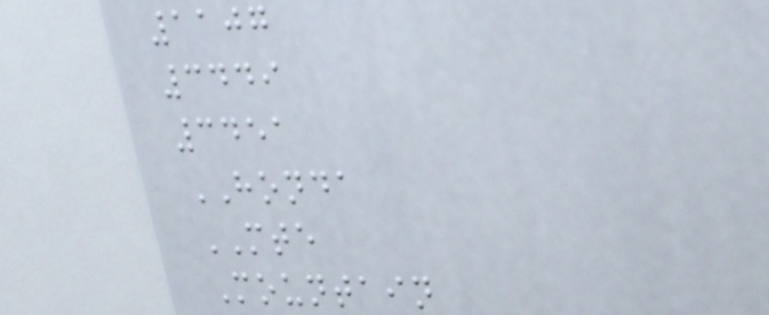1107
3449
3451
HONDA
MTE
Mountain
